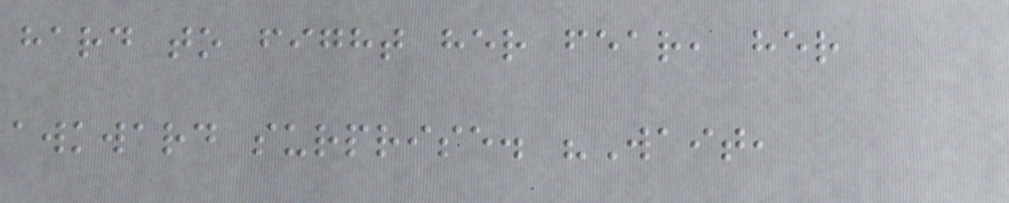hard to fight her fear, her
awkward surprise. "Wait,
